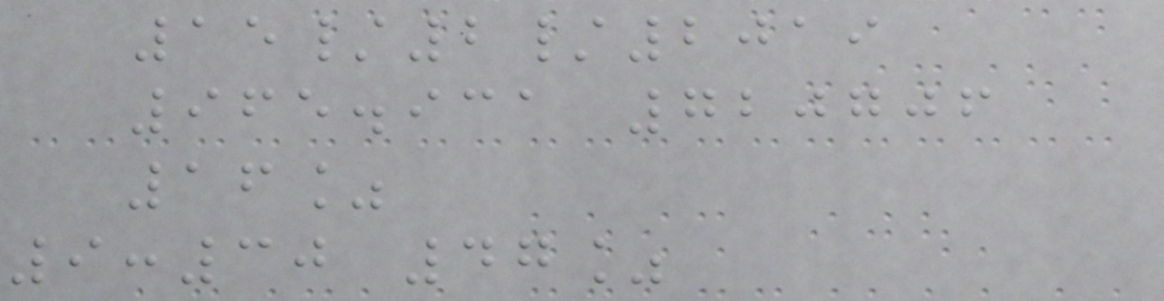15/2/2019
965.931 720706
16%
9:30 47%
